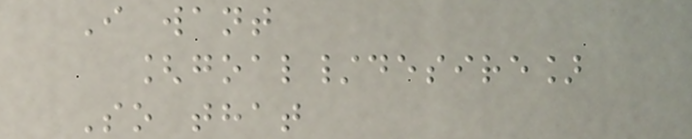I want
[goal/desire]
So that
